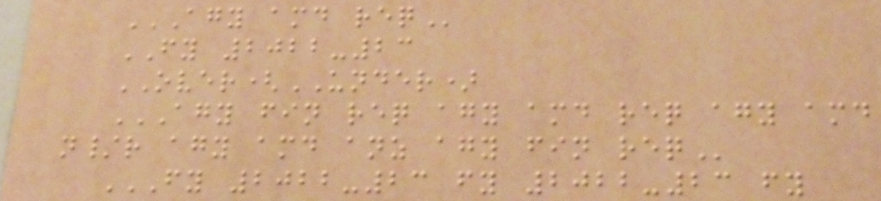AGY AMD REQ
FY 2022-23
OVER(UNDER)
AGY FIN REQ AGY AMD REQ AGY AMD
N/R AGY AMD ANZ AGY FIN REQ
FY 2022-23 FY 2022-23 FY
